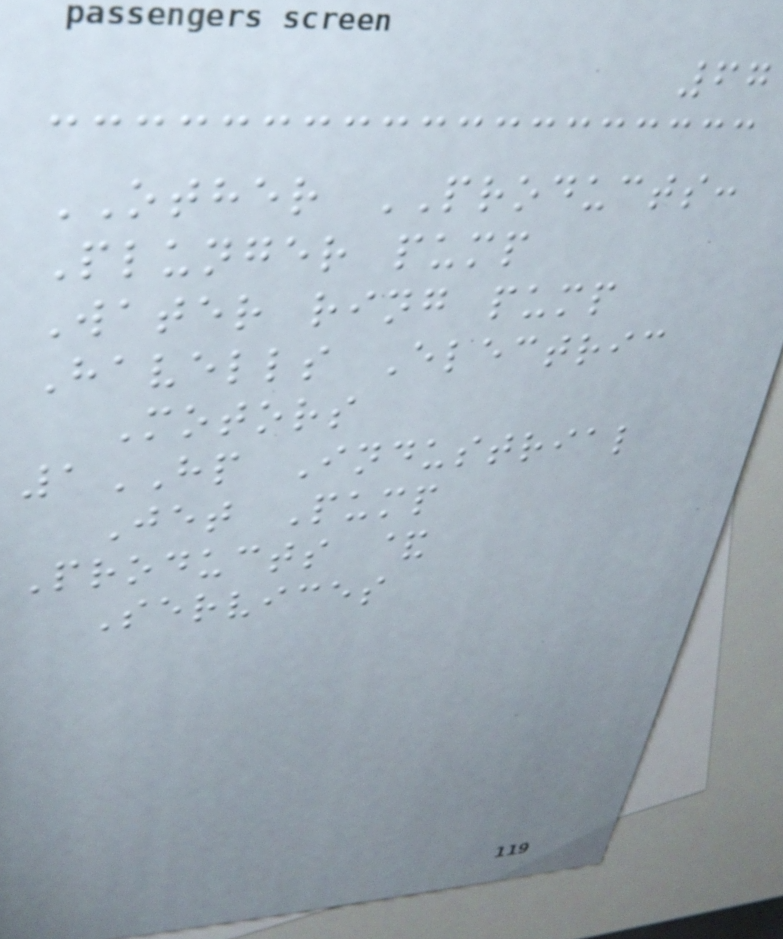67
OTHER PRODUCTS:
Plunger pump
Water ring pump
Havells Electric
Motors
1HP Industrial
Jet Pump
Products &
Services
